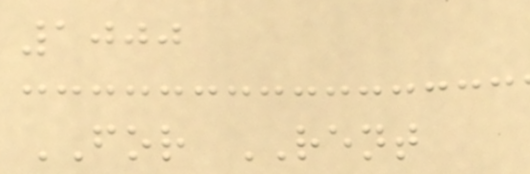1000
FOR RENT
